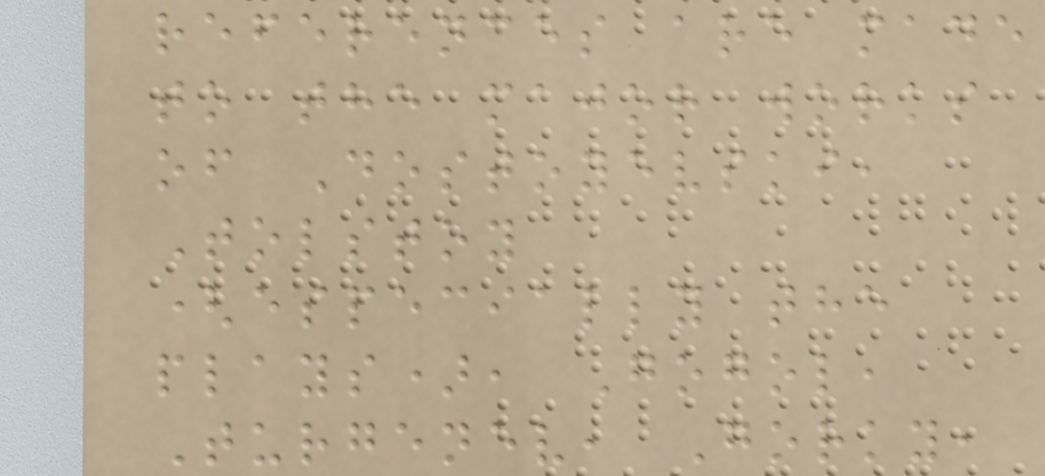references are made
to the major works
of Dostoyevski,
Tolstoy
(especially the
plays), Gogol,
Turgenev, Gorky,
